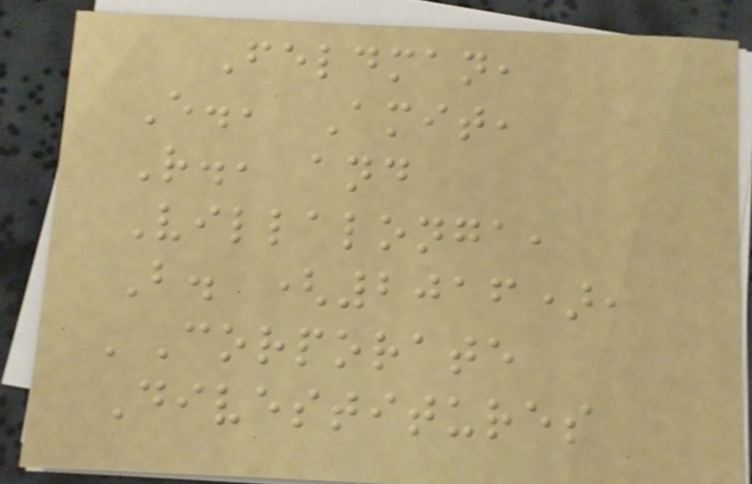Feldman,
E., Amit,
R., and
Villalonga,
B. (2016),
'Corporate
Divestitures
